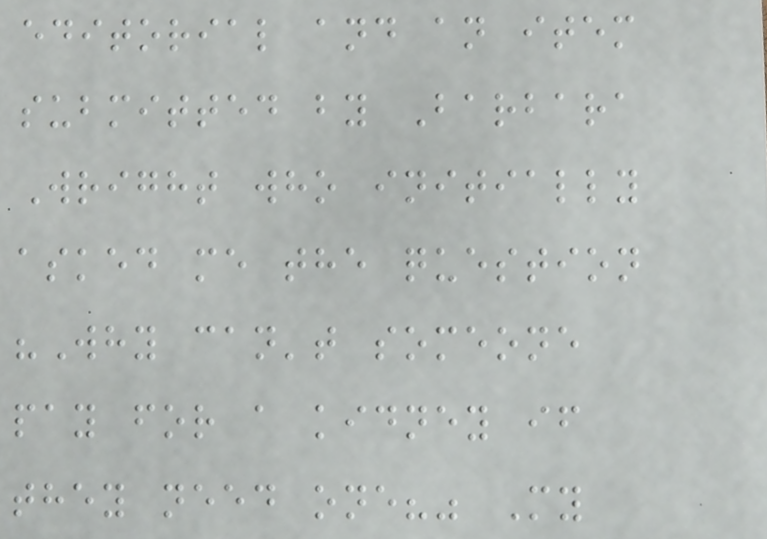editorial and an item
submitted by Barbara
Wright who initially
asked me the question
"Why can't someone
pay for a kidney if
they need one?" My
